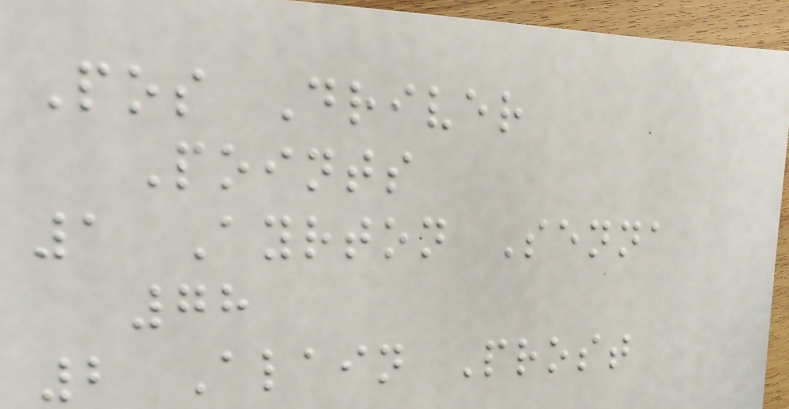Pos Driver
Points
1 Ayrton Senna
78
2 Alain Prost
